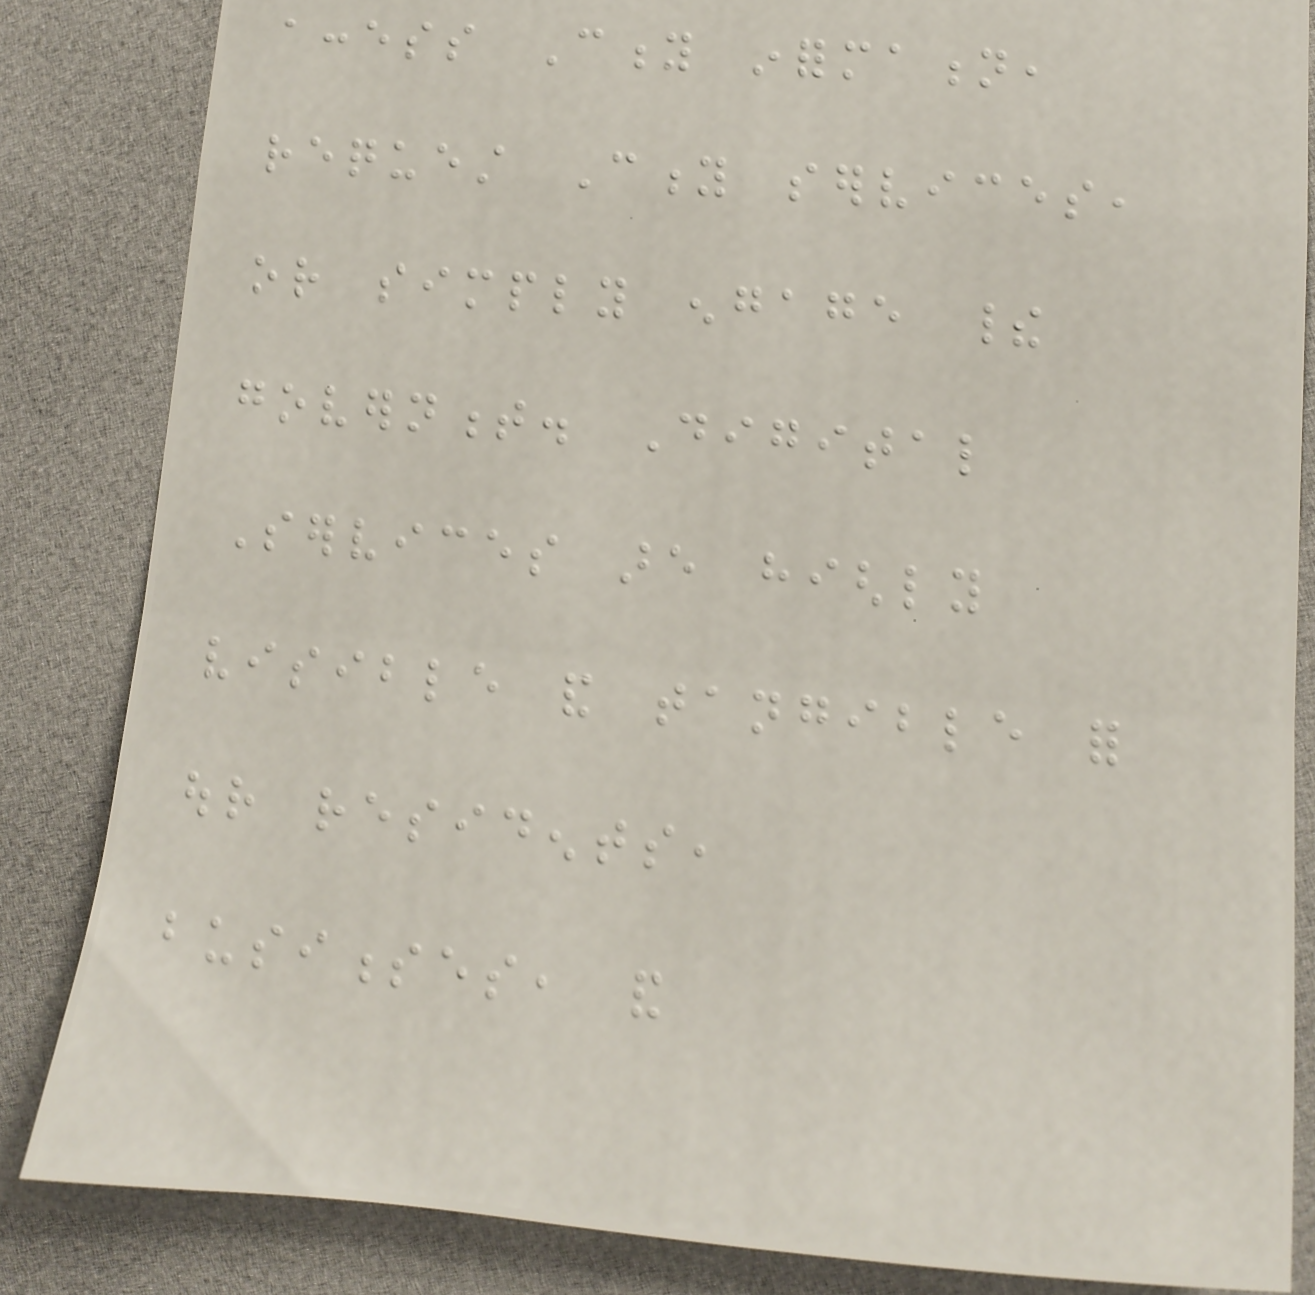access City information,
request City services,
or simply engage their
government. Digital
Services are highly
visible and tangible for
our residents,
businesses, and
